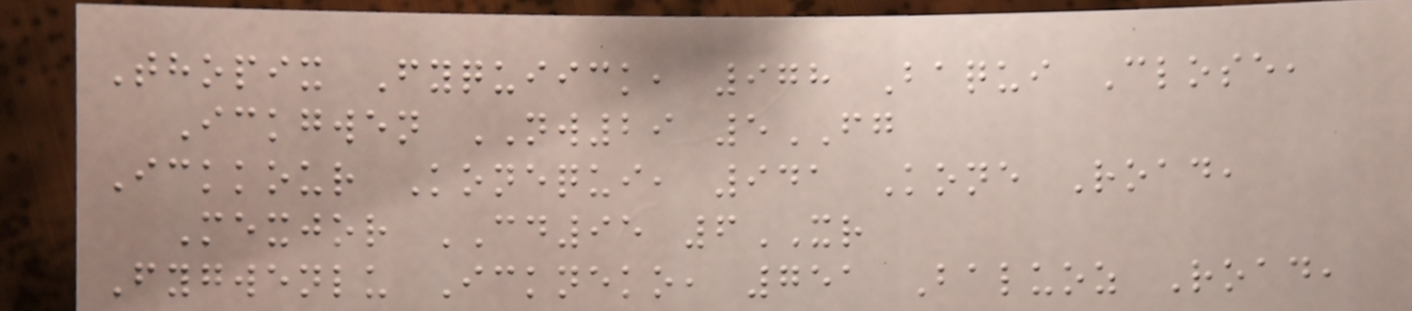Thopix Fyquiick, 978 Baqui Close,
Ickgwen NW29 5FG
Ickkour Konequi, 941 Kone Road,
Mexjor CD95 6XR
Fygwenlu Ickneko, 751 Baluoz Road,
